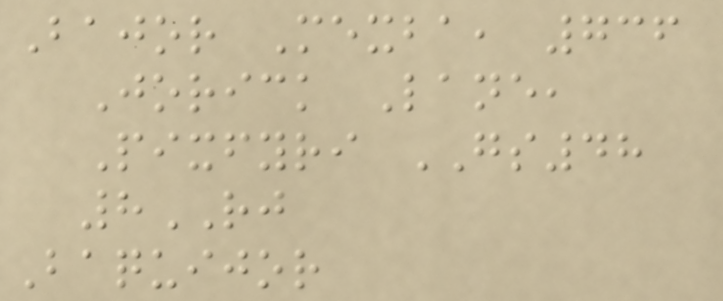Bajor Mexba, 736
Jorick Lane,
Pixfyri GS48
8RJ
Baquijor
